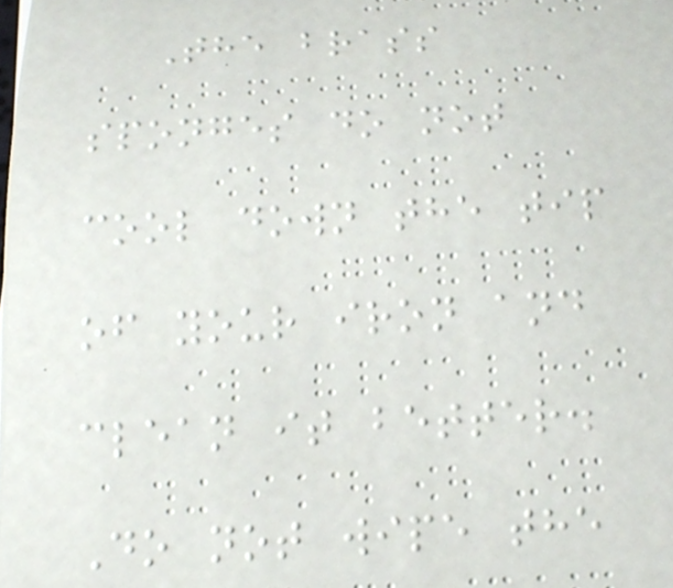The brass
sponges do not
cool down the tip
of your iron and
clean it better.
Do not wipe the
